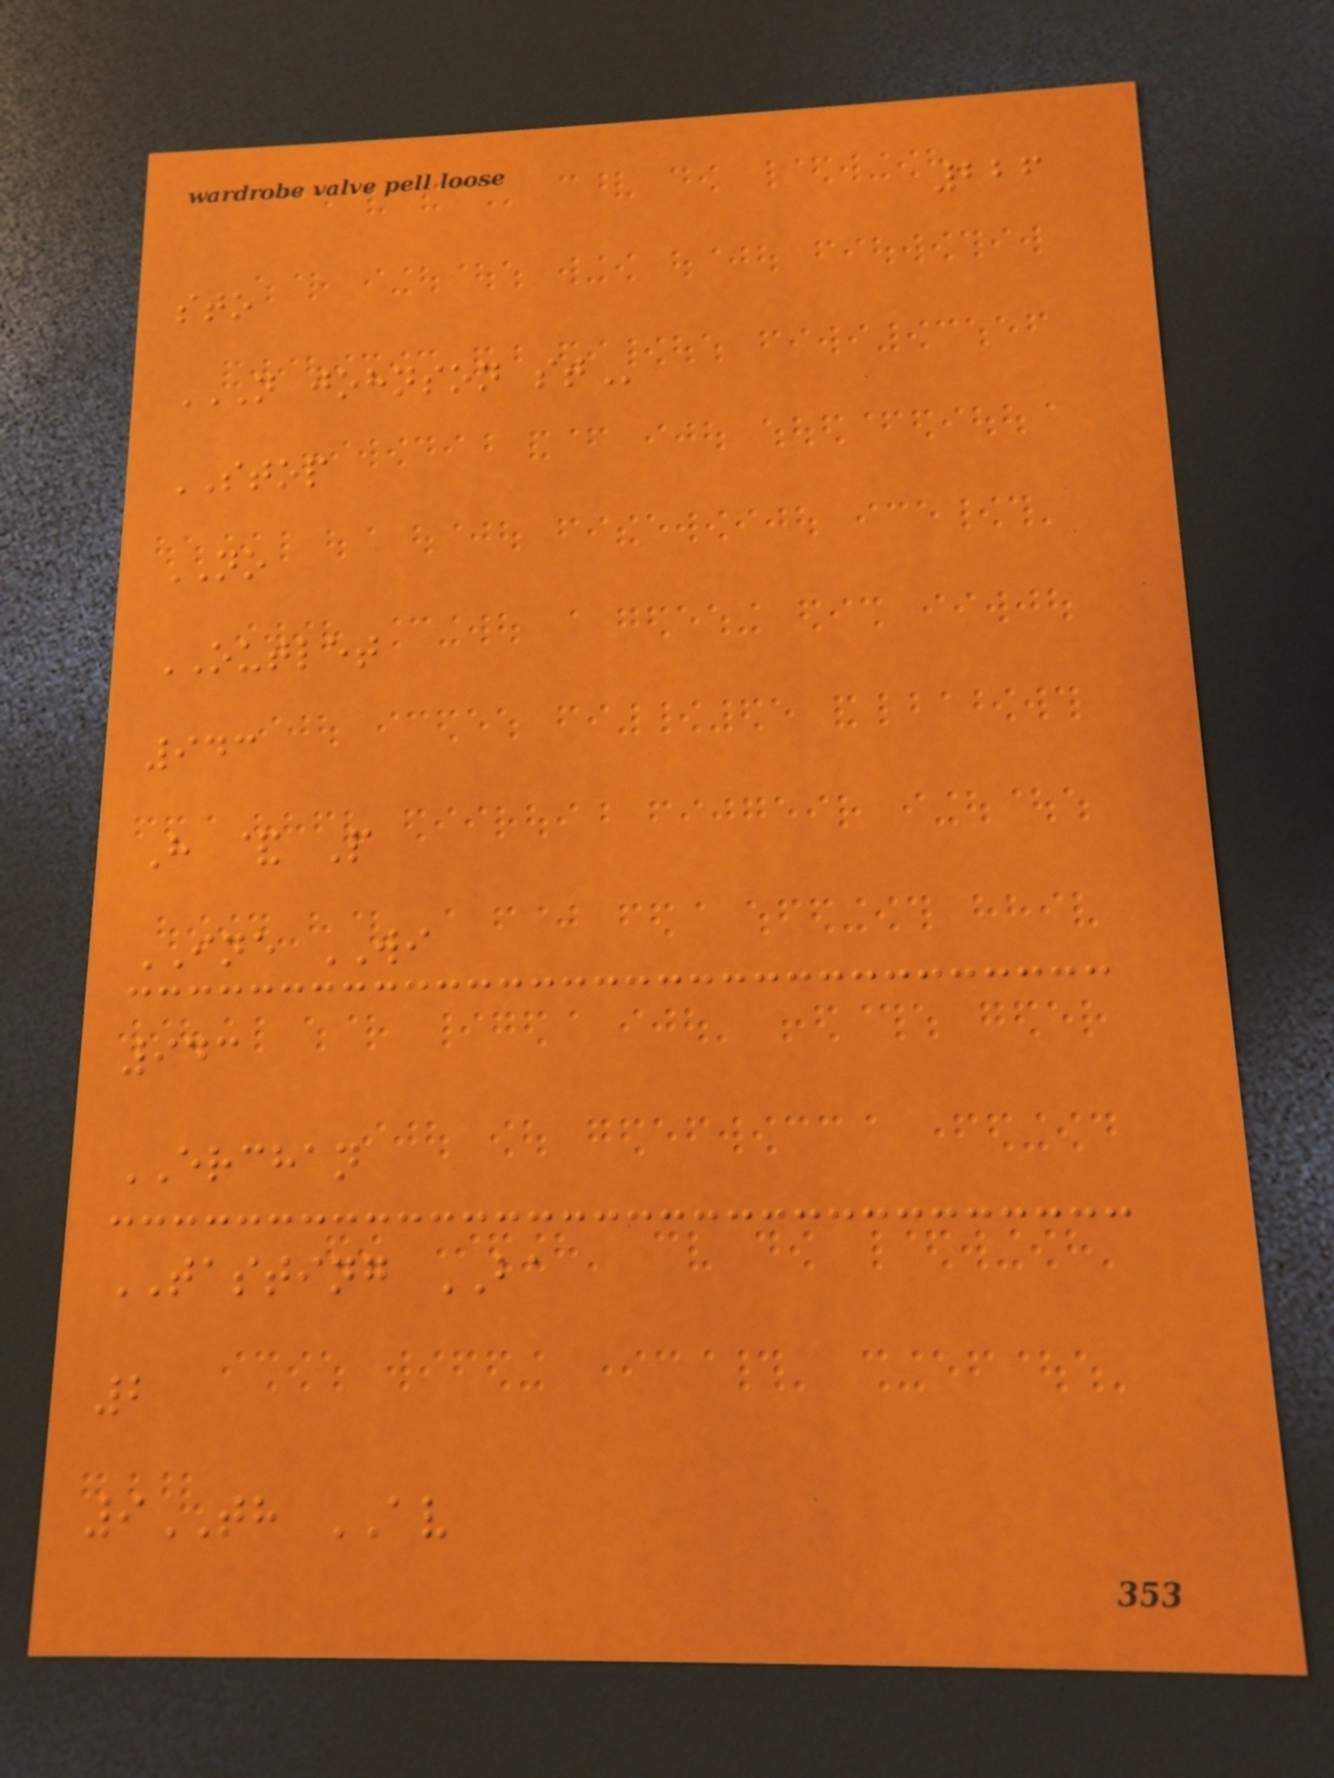226
sto
N JOHNSON ST
STOP
NO
OUTLET
943
H & P
INE WI
943
ERCHAN
TASTING BA
2
9TH AV
